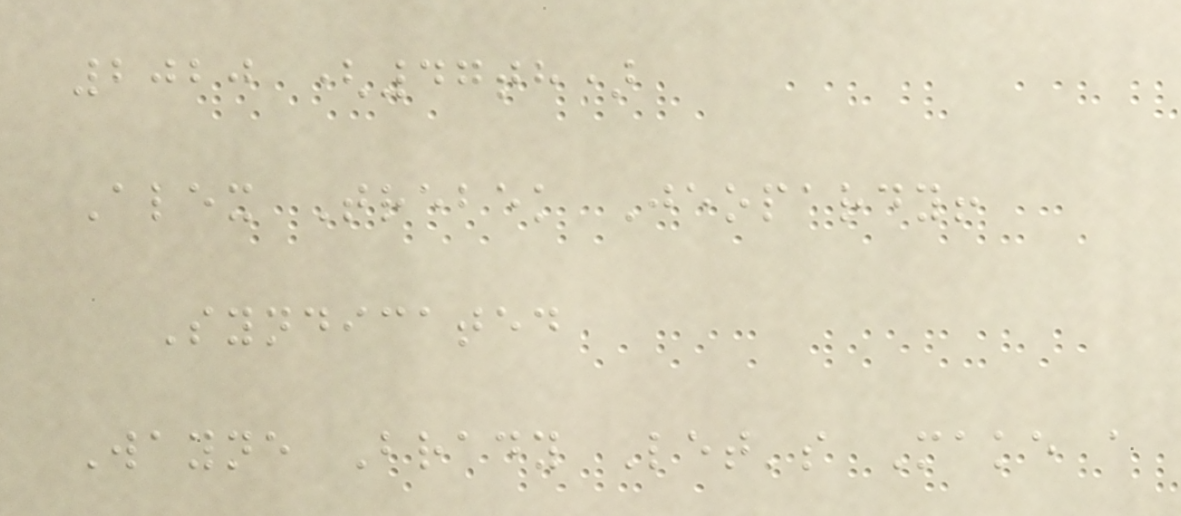2020 (47th)
Alex Trebek Jeopardy!
Syndicated
Wayne Brady Let's Make a
